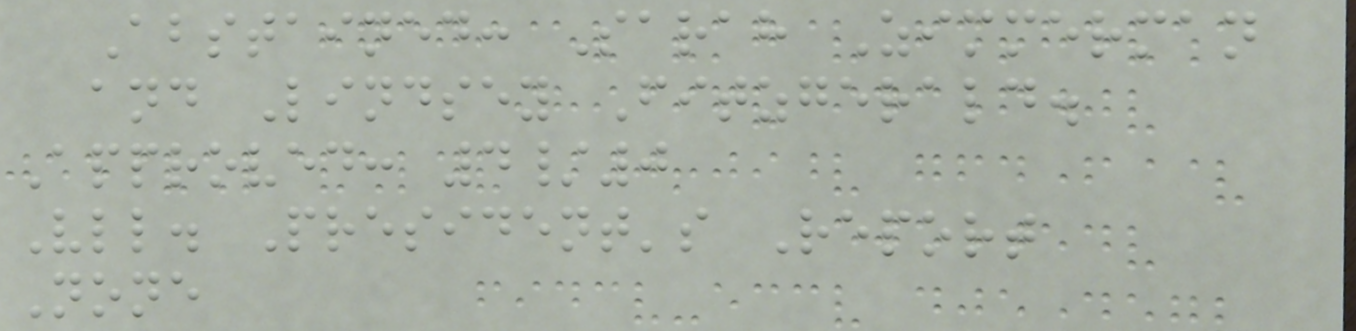Abstained: Sarah Zimmerman
and Lindsey Fitzgerald.
Approved: 4/0
Vll. President's Report
None
